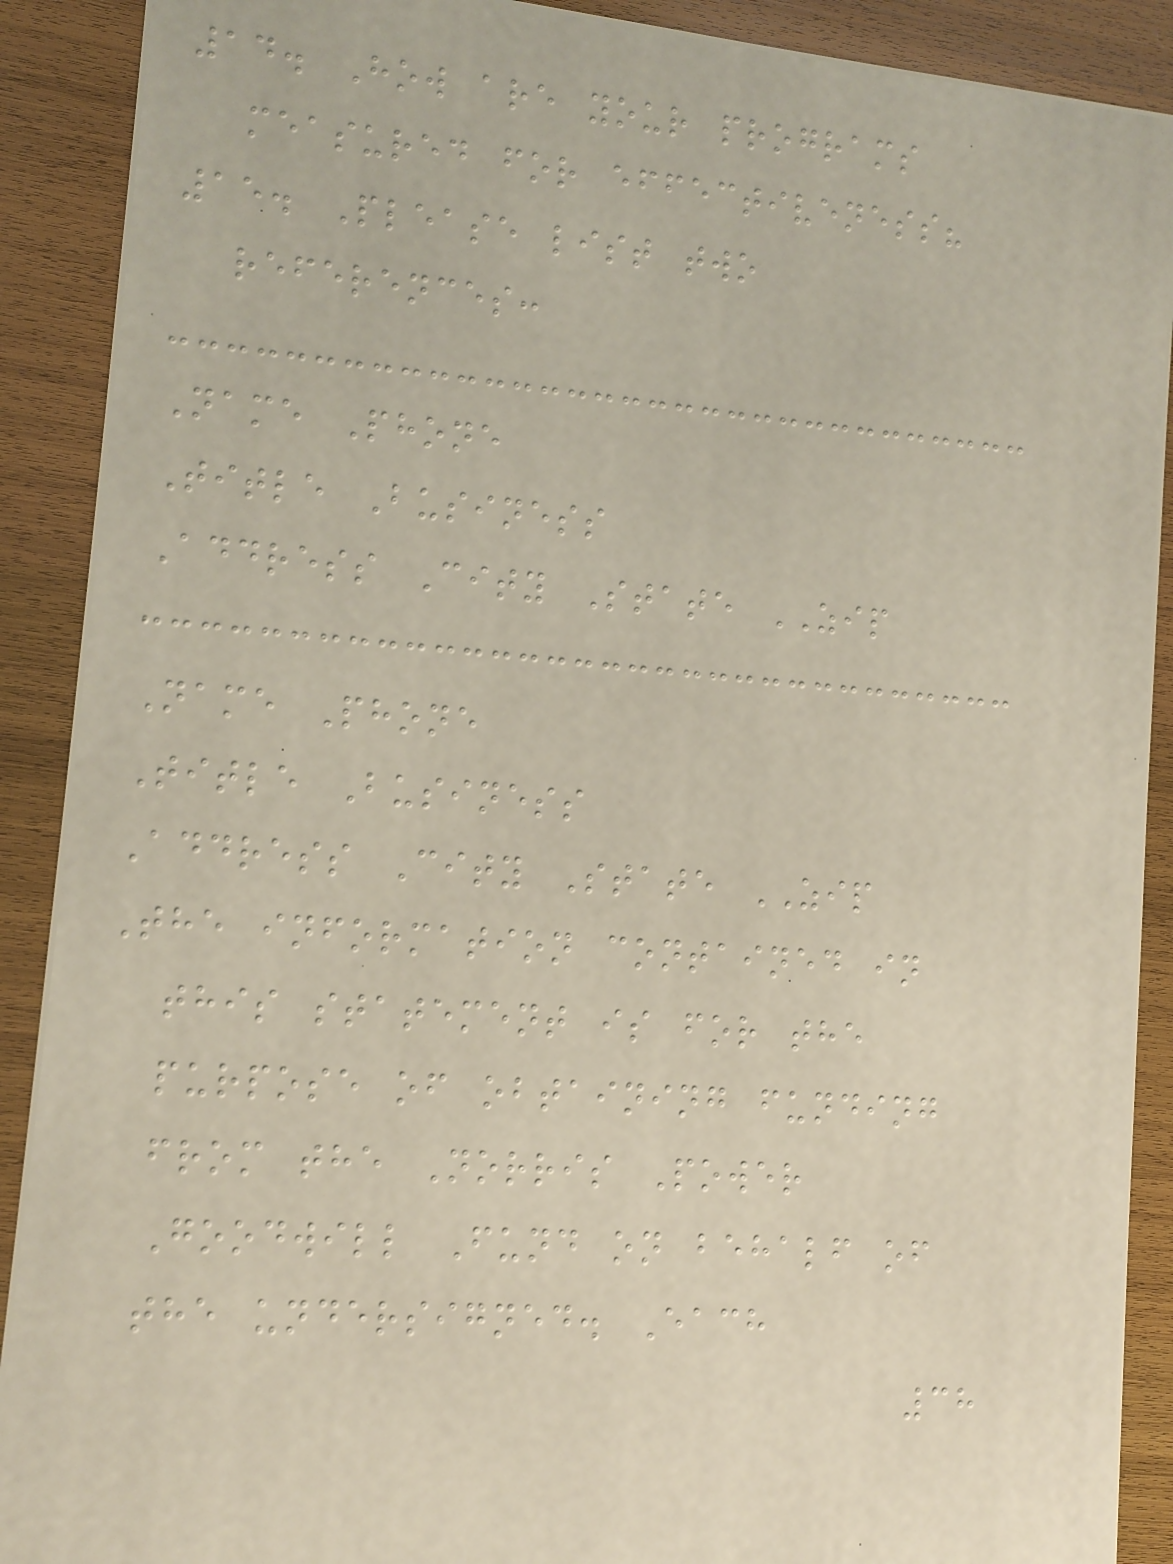14. How are your programs
measured for effectiveness?
15. Please list two
references:
Name Phone
Title Business
Address City State ZIP
Name Phone
Title Business
Address City State ZIP
The information contained in
this statement is for the
purpose of obtaining funding
from the Norris Power
Goodwill Fund on behalf of
the undersigned. Each
38
